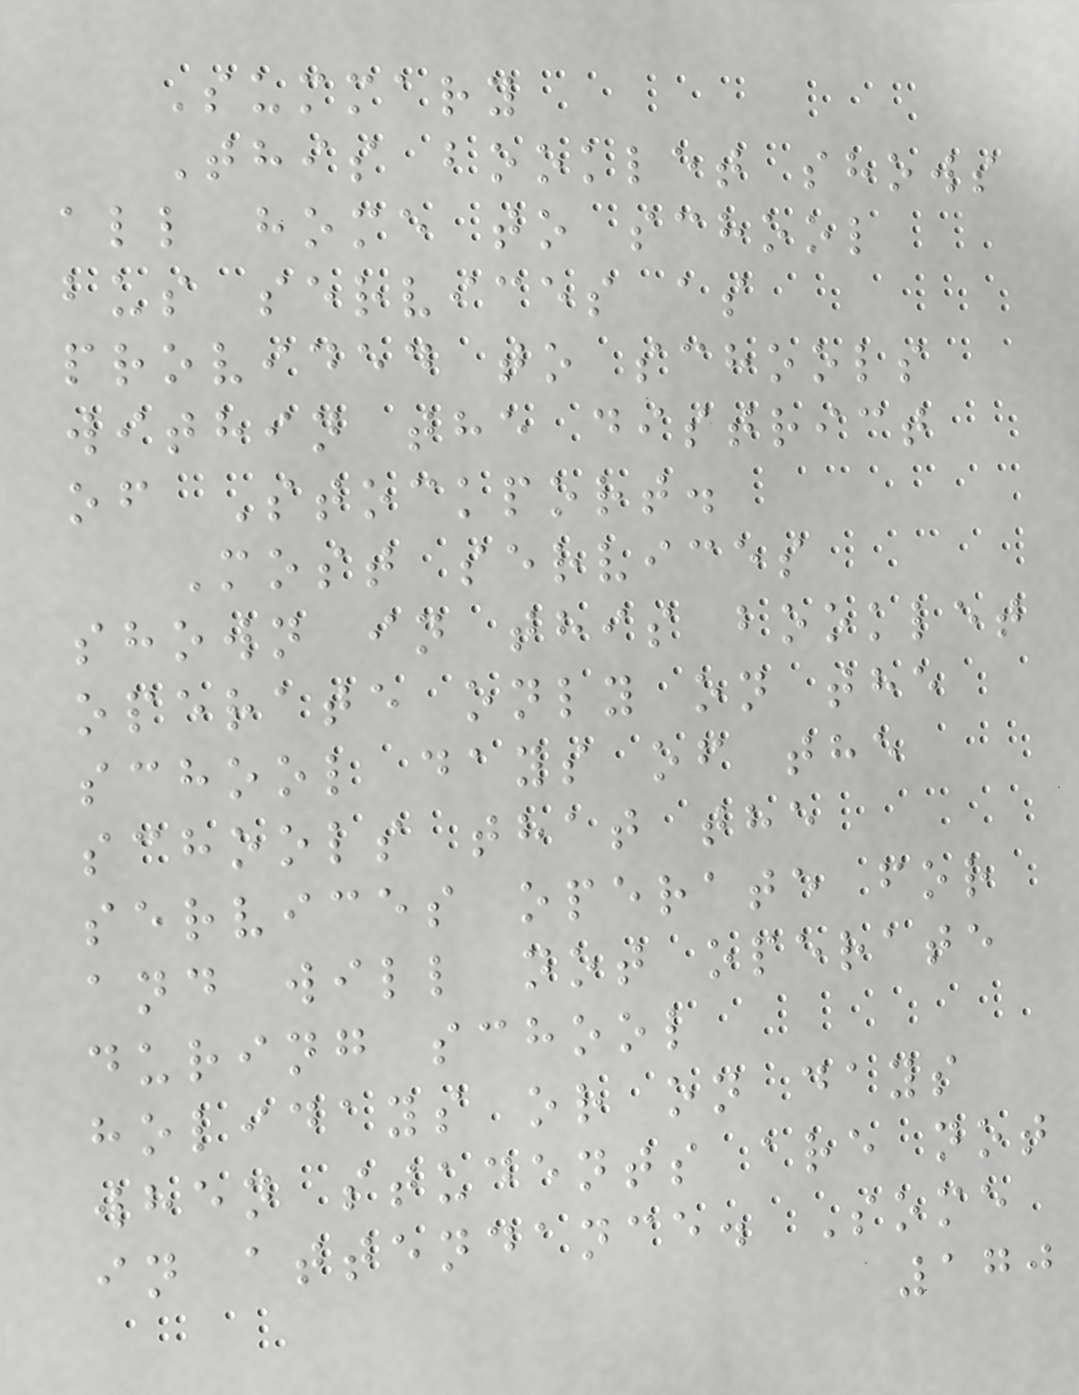Summary
This booklet shows
all home to school
bus services as
provided to schools
within the district
of Stockport.
Most services
shown in this booklet
operate only on the
school days of the
schools that the
services operate for
and will not operate
during school
holidays or on days
when students are not
in attendance. Some
170
